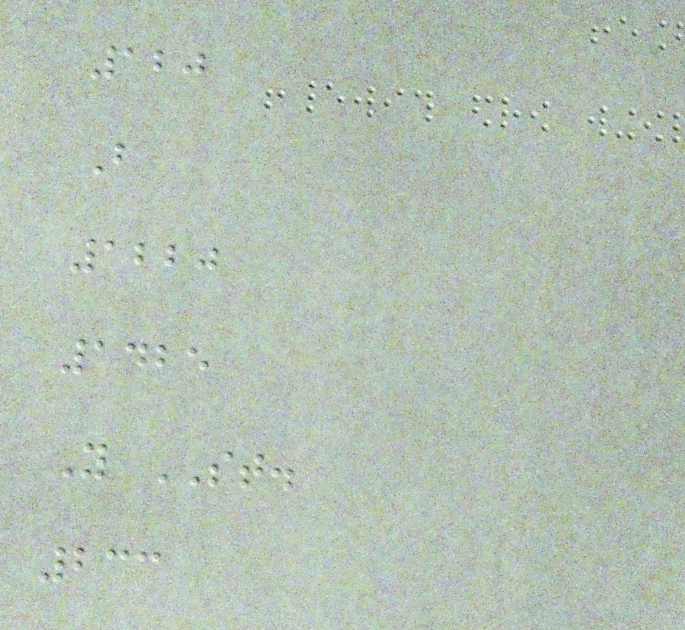120
B
1220
1425
Y ST.
233
